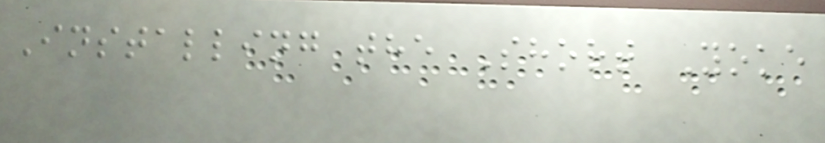Installing the Short Yoke
